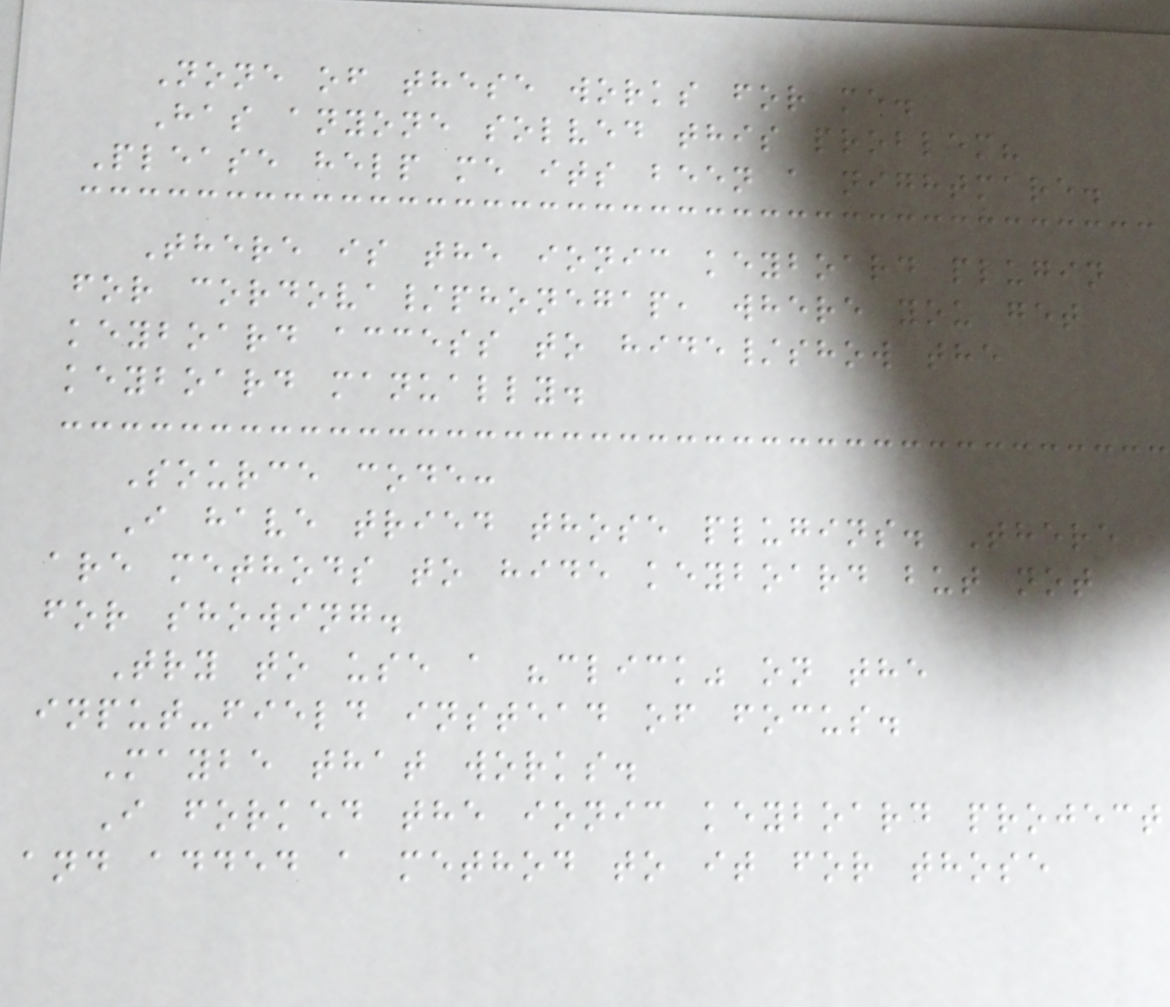None of these works for me.
Has anyone solved this problem?
Please help me its been a nightmare.
There is the ionic keyboard plugin
for cordova/phonegap, where you get
keyboard access to hide/show the
keyboard manually.
Source code:
I have tried those plugins. There
are methods to hide keyboard but not
for showing.
Try to use a "click" on the
input-field instead of focus.
Maybe that works.
I forked the ionic keyboard project
and added a method to it for those
